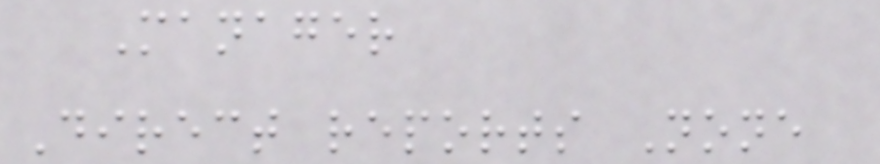Manager
Direct reports None
